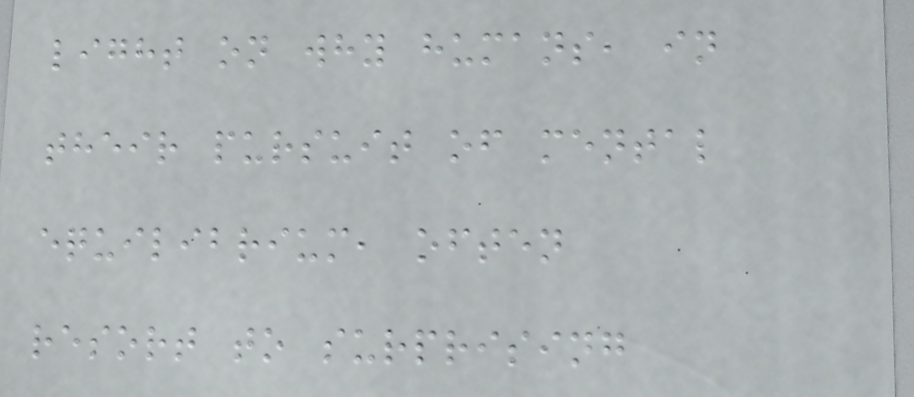light on why humans, in
their pursuit of mental
equilibrium, often
resort to surprising
